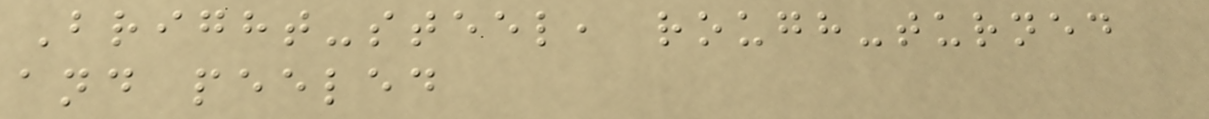Bright-steel, rough-turned
and peeled
